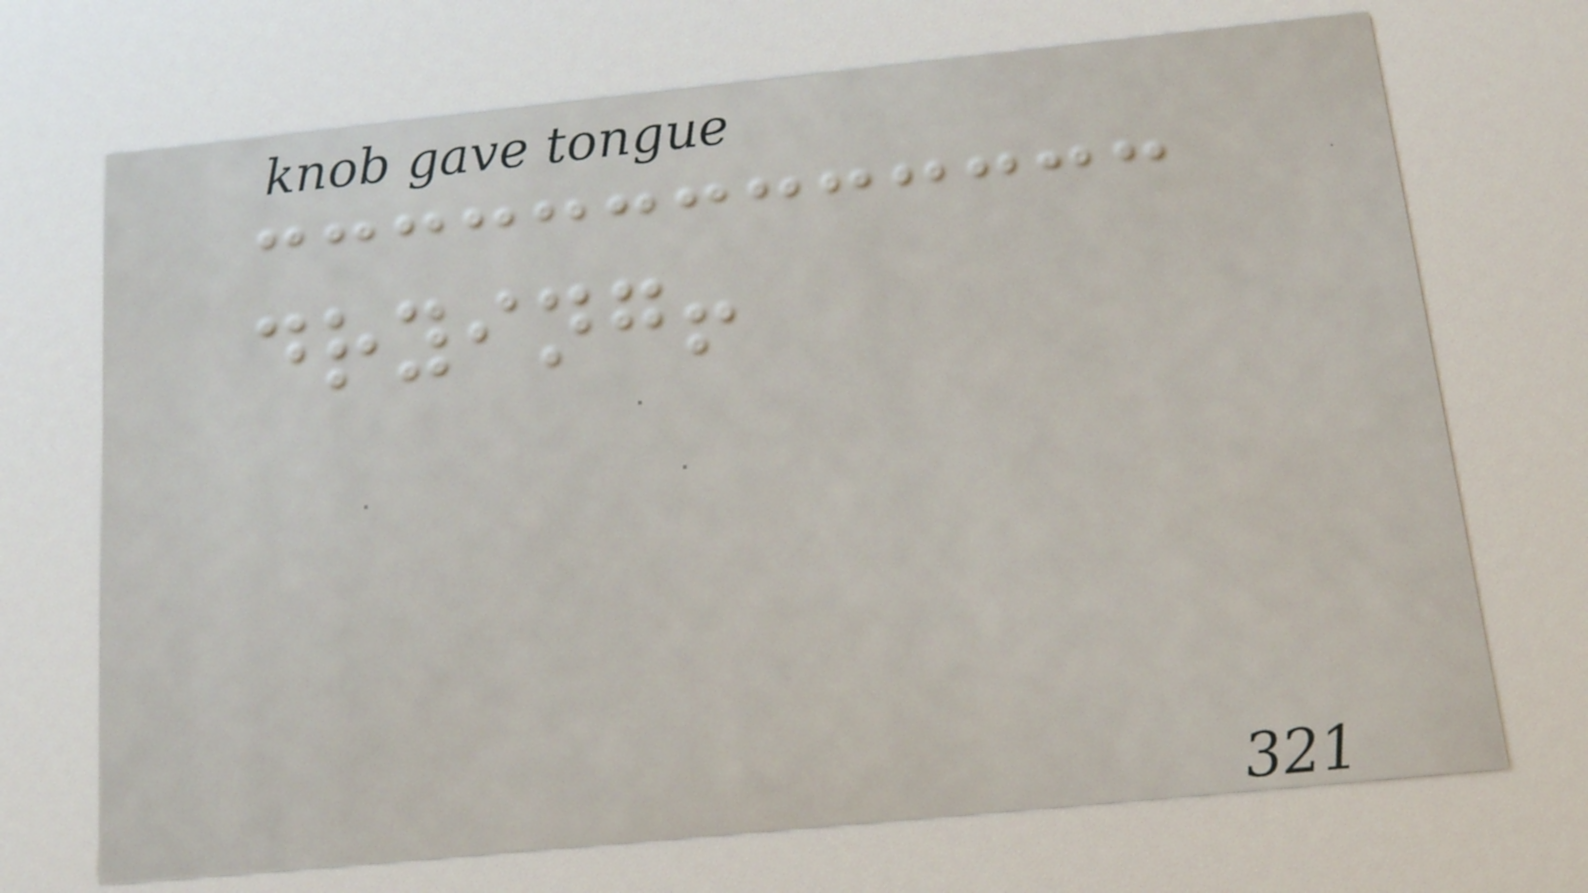drying!
